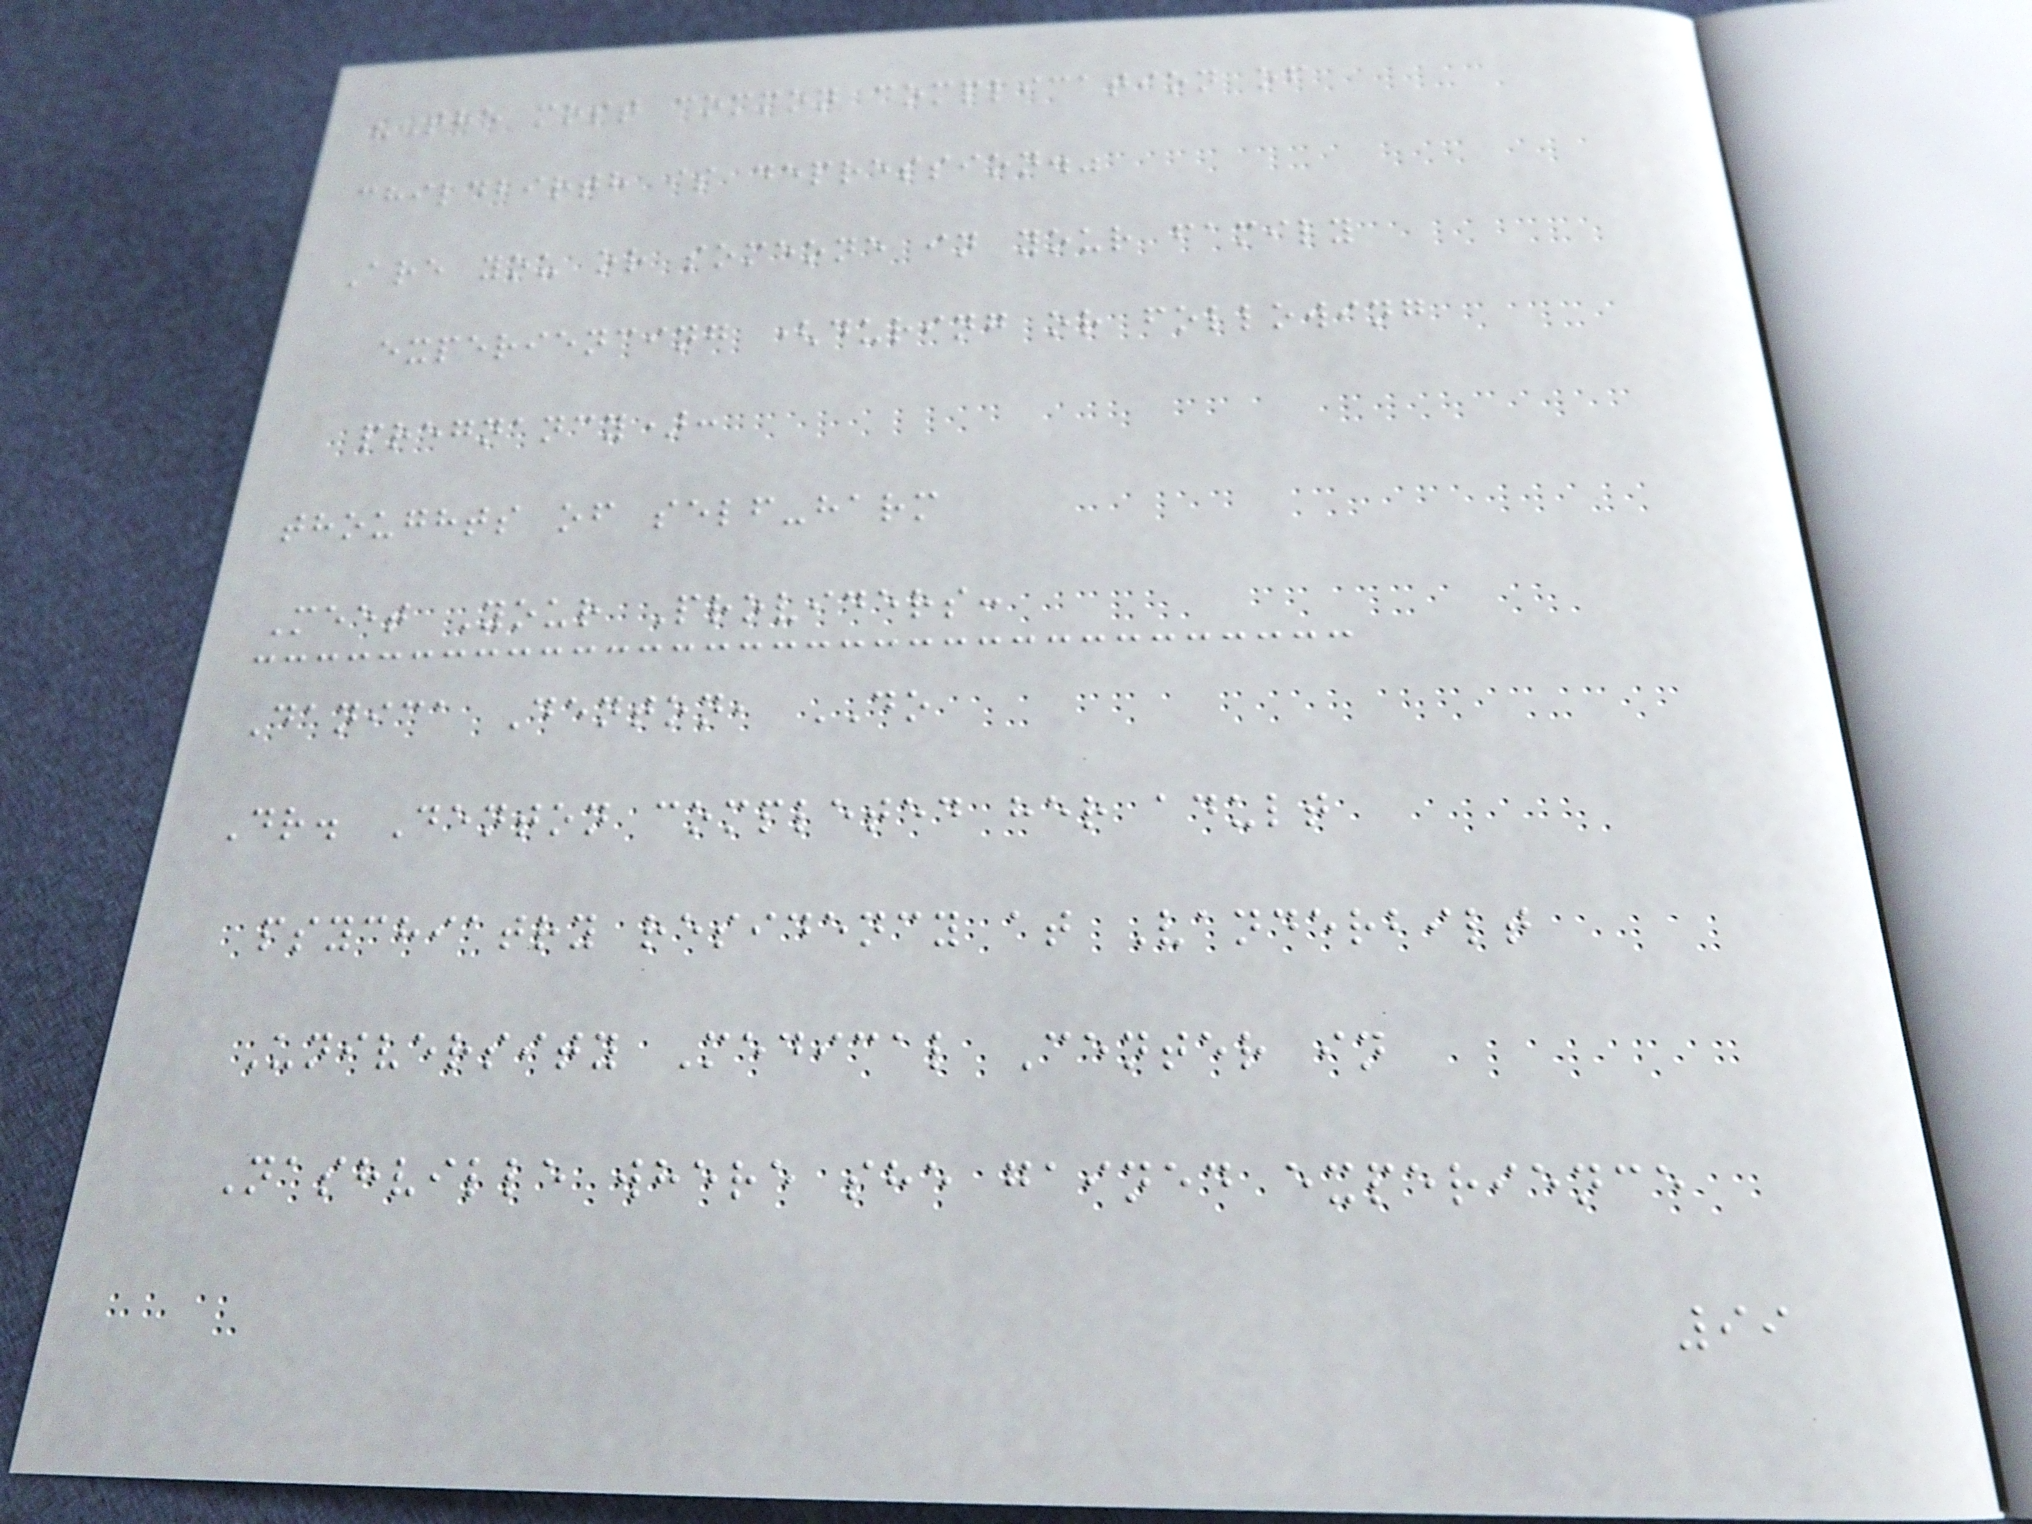"The most common complication of
childbirth is depression."
Are you or someone in your family
experiencing (during or following
pregnancy):
thoughts of self-harm
Meet Your Providers:
Danica Denton, DO
Dr. Denton completed her adult
psychiatry residency at Vanderbilt
University Medical Center in
Nashville where she gained experience
99
